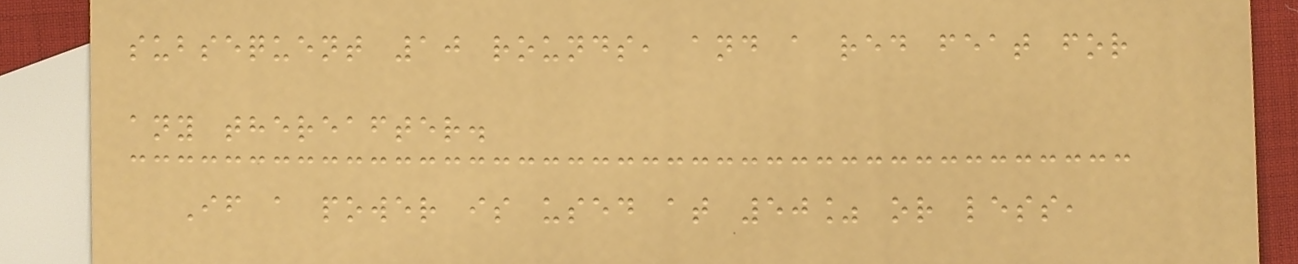subsequent 10 rounds, and a red feat for
any thereafter.
If a power is used at 50% or less,
